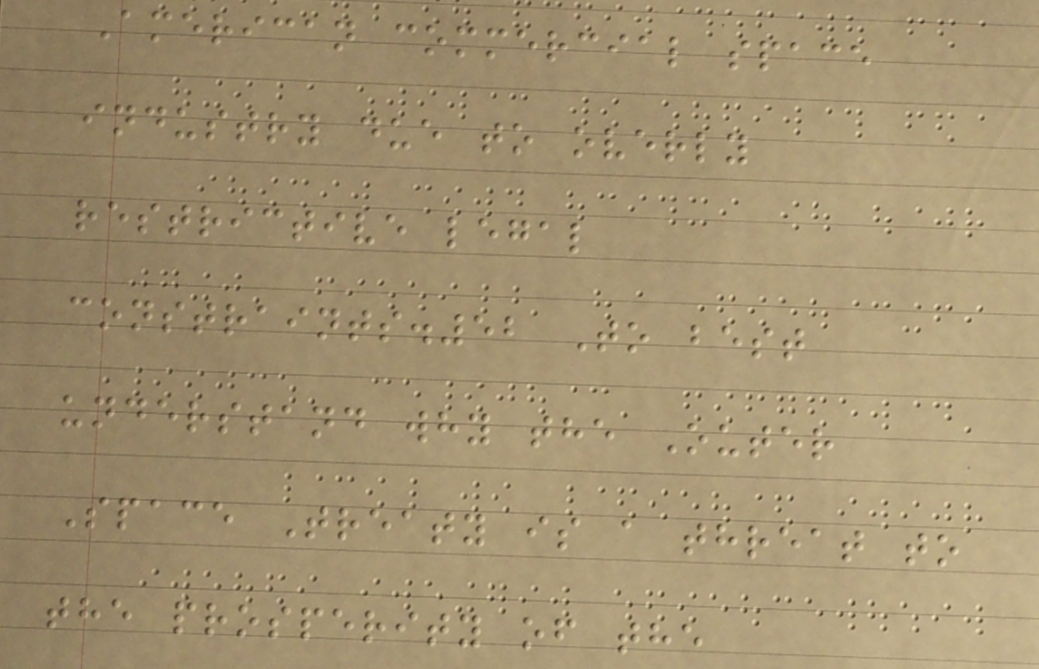American commercial space
industry due to overly
restrictive legal
constraints.52 To best
understand why the Outer
Space Treaty is a threat to
the prosperity of the
